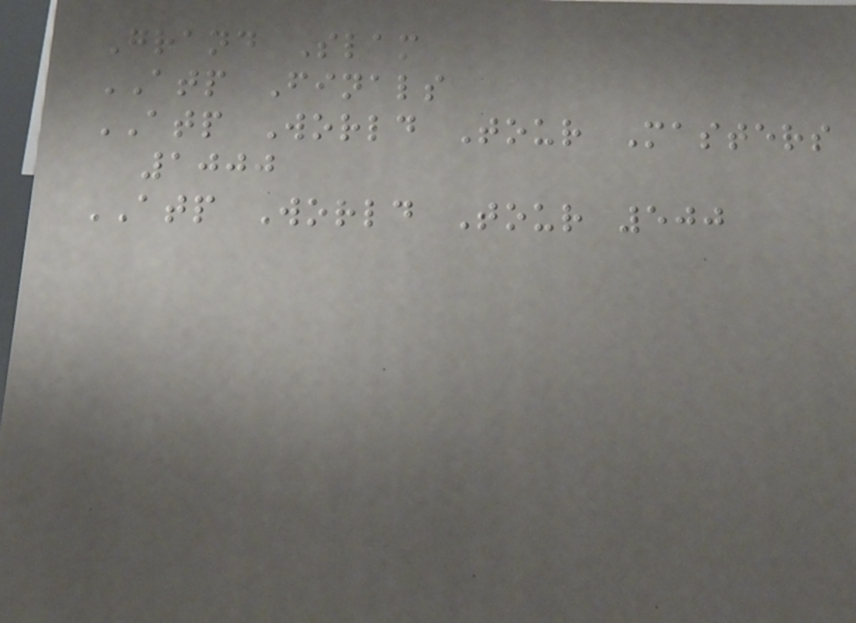Grand Slam
ATP Finals
ATP World Tour Masters
1000
ATP World Tour 500
